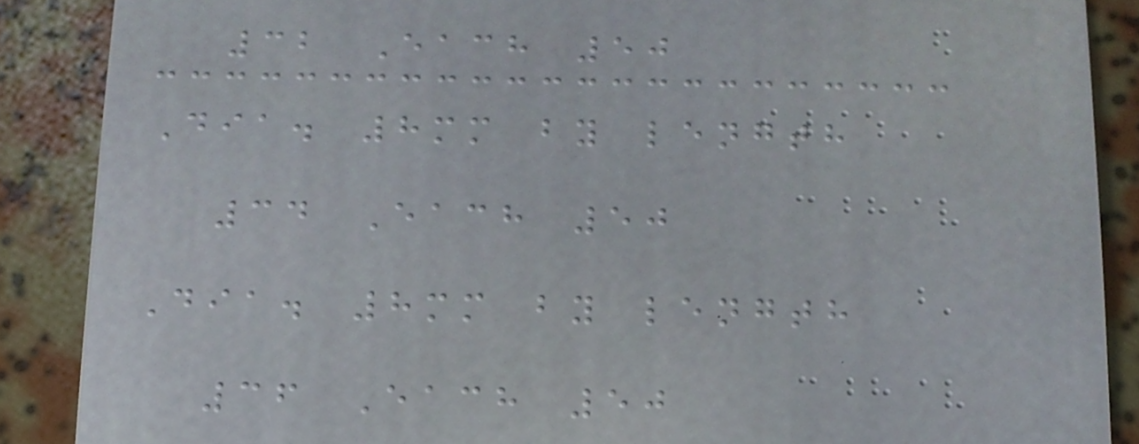32 Each 50
Dia. 8mm by length
34 Each 50
Dia. 8mm by length
36 Each 50
